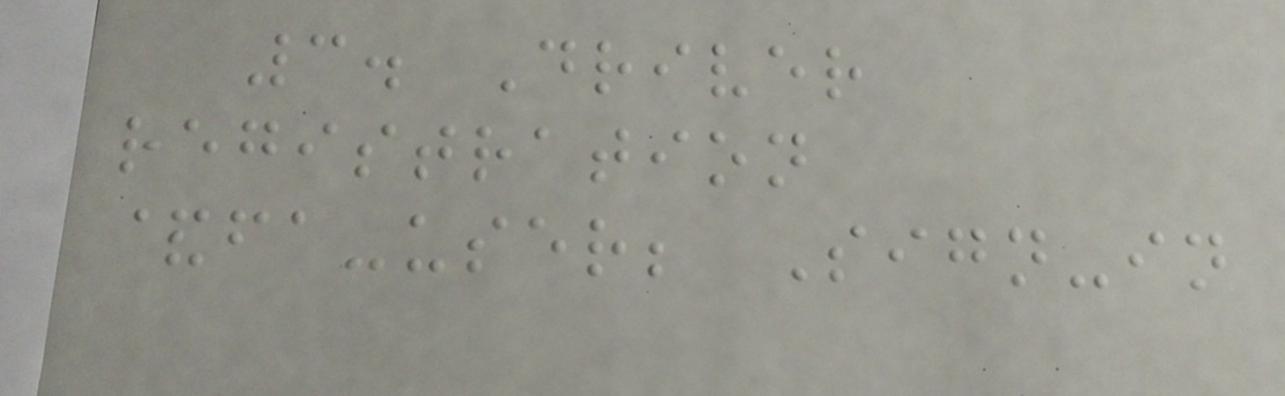3. Driver
registration
&fa-user; Sign-in
